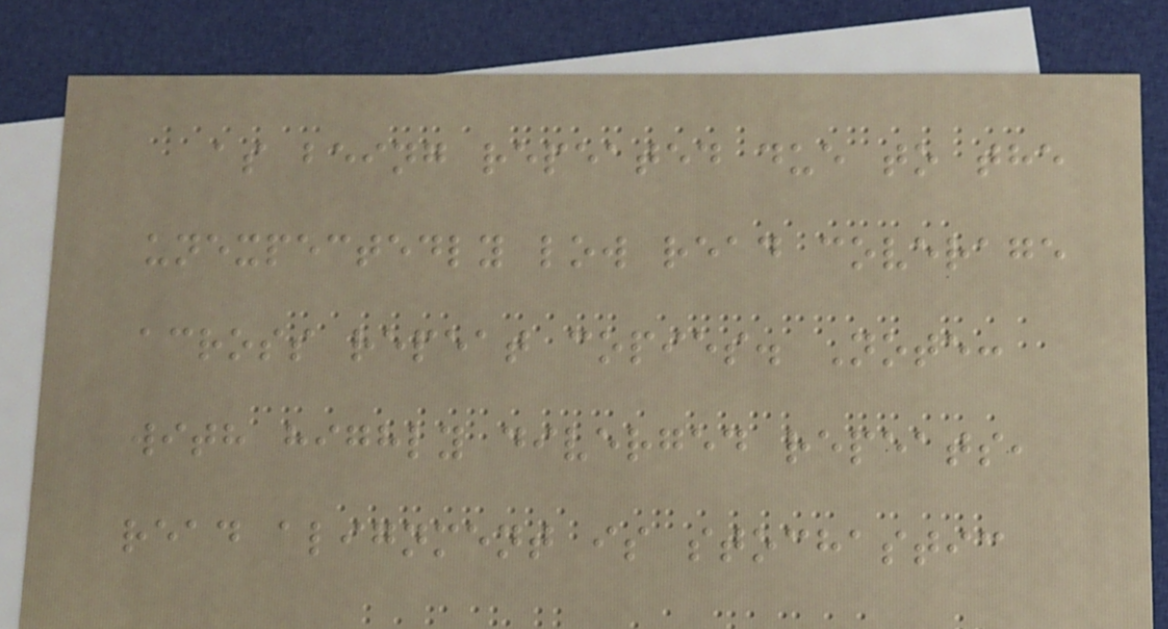as being repeated due to the
unexpectedly low read coverage
across repeat copies. Note:
with highly diverged repeats,
read alignment is stochastic
